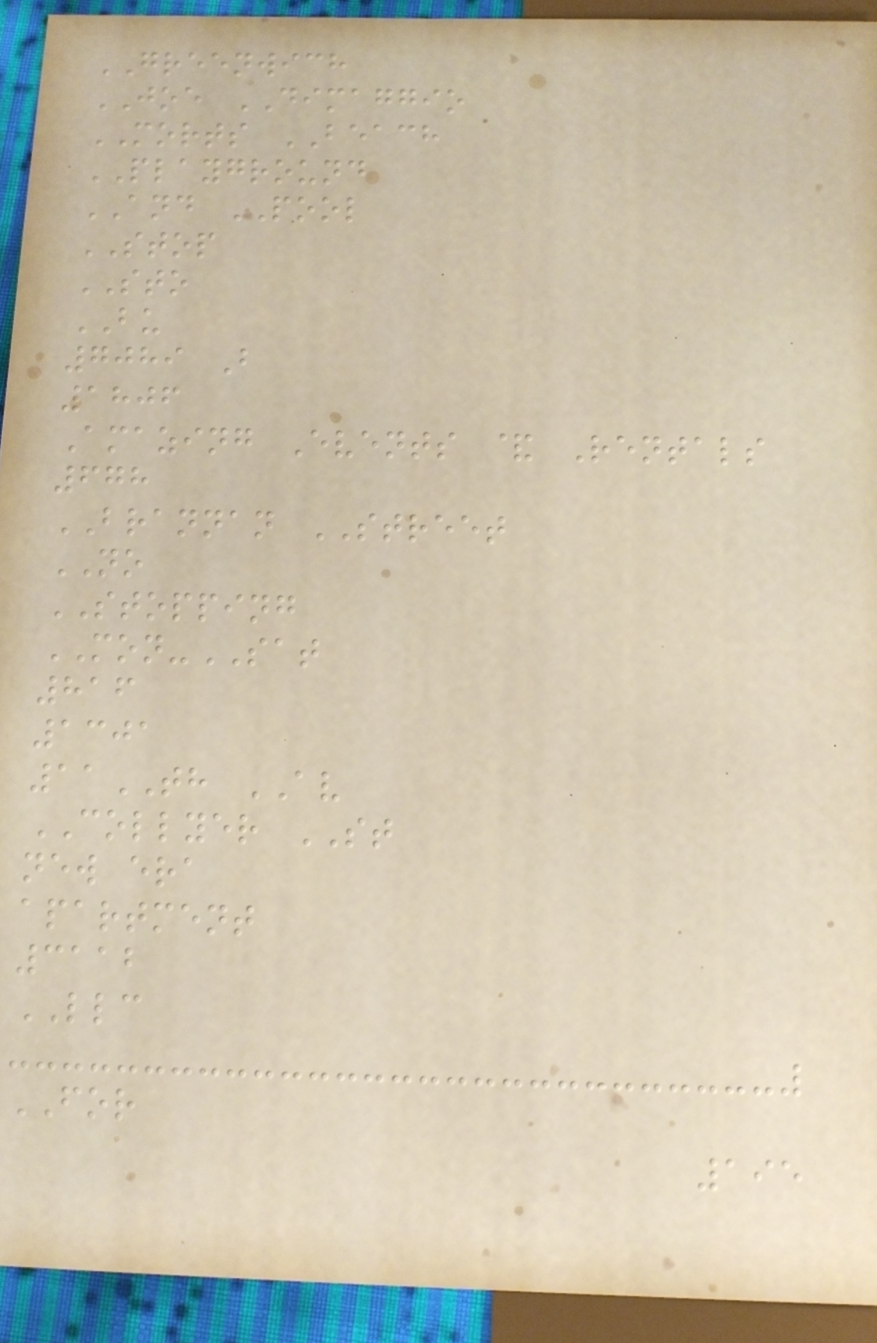GREENWICH
JOE DIMAGGIO
MORTS BEACH
PLAYGROUND
AND POOL
STOP
STO
BU
7089 B
1806
Amazing Events & Rentals
678
BRANNAN STREET
NO
STOPPING
MON-SAT
816
1301
11TH AV
COLLYER ST
new era
apartment
3112
LLC
FOR
195
